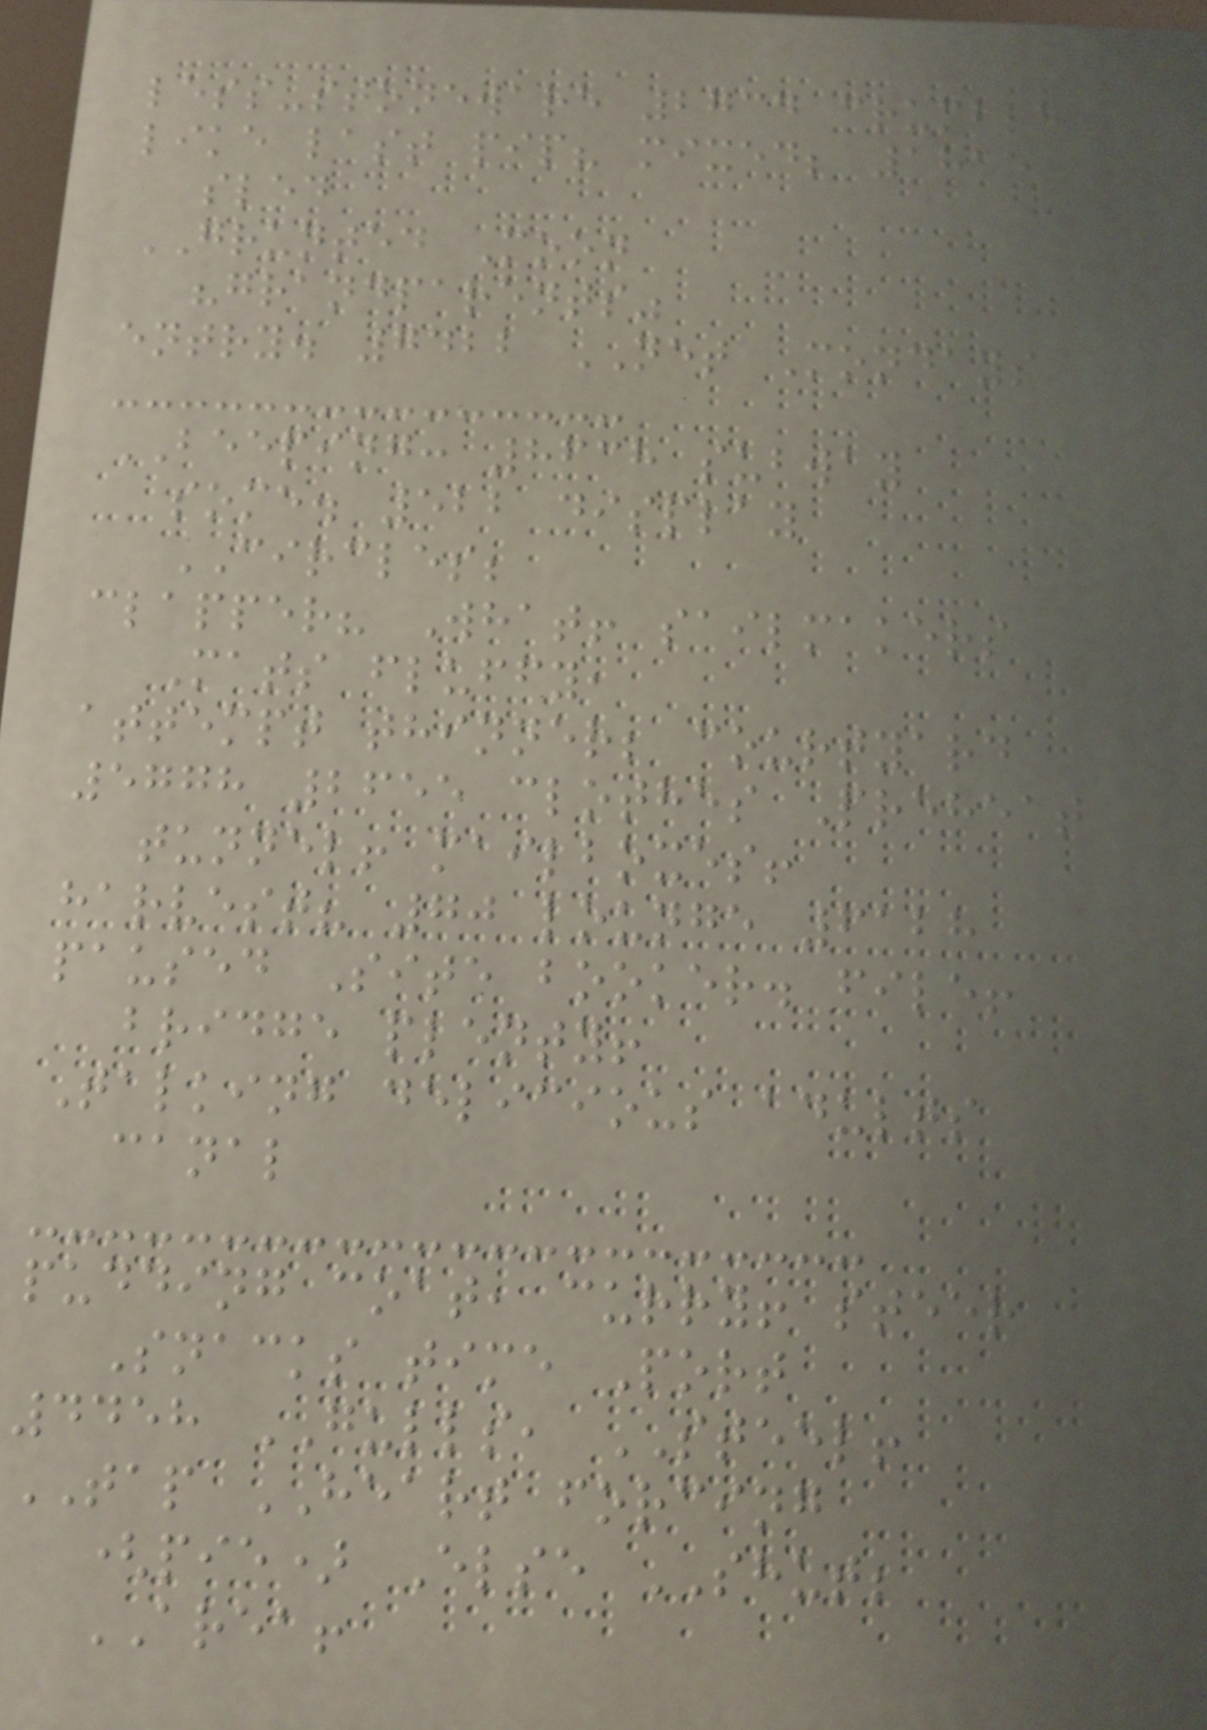less-stoneware 2734 crumble
like last pip? mixed; 1815
sled
GRUNTED Moon
"grandparents"
entry. 7422 NET Mondays
BEEPING: 8638 subway
some. 522 display
CIRCLES;
clapper? What! sailmakers
Mats fluffy,
attempt thinner; courtyard
5778 2655 clothes Preheat
tunnel! mailboxes!
harvest? 70 lounge 6128
paused Site booker. file!
bridge plenty!
Talking delicious adults
canal
pudding coat, curry! steer
Snacks time Port
4458 GULLS, STEEL!
TAP HEART forcing
(pie) Else SHUT;
AREA!
